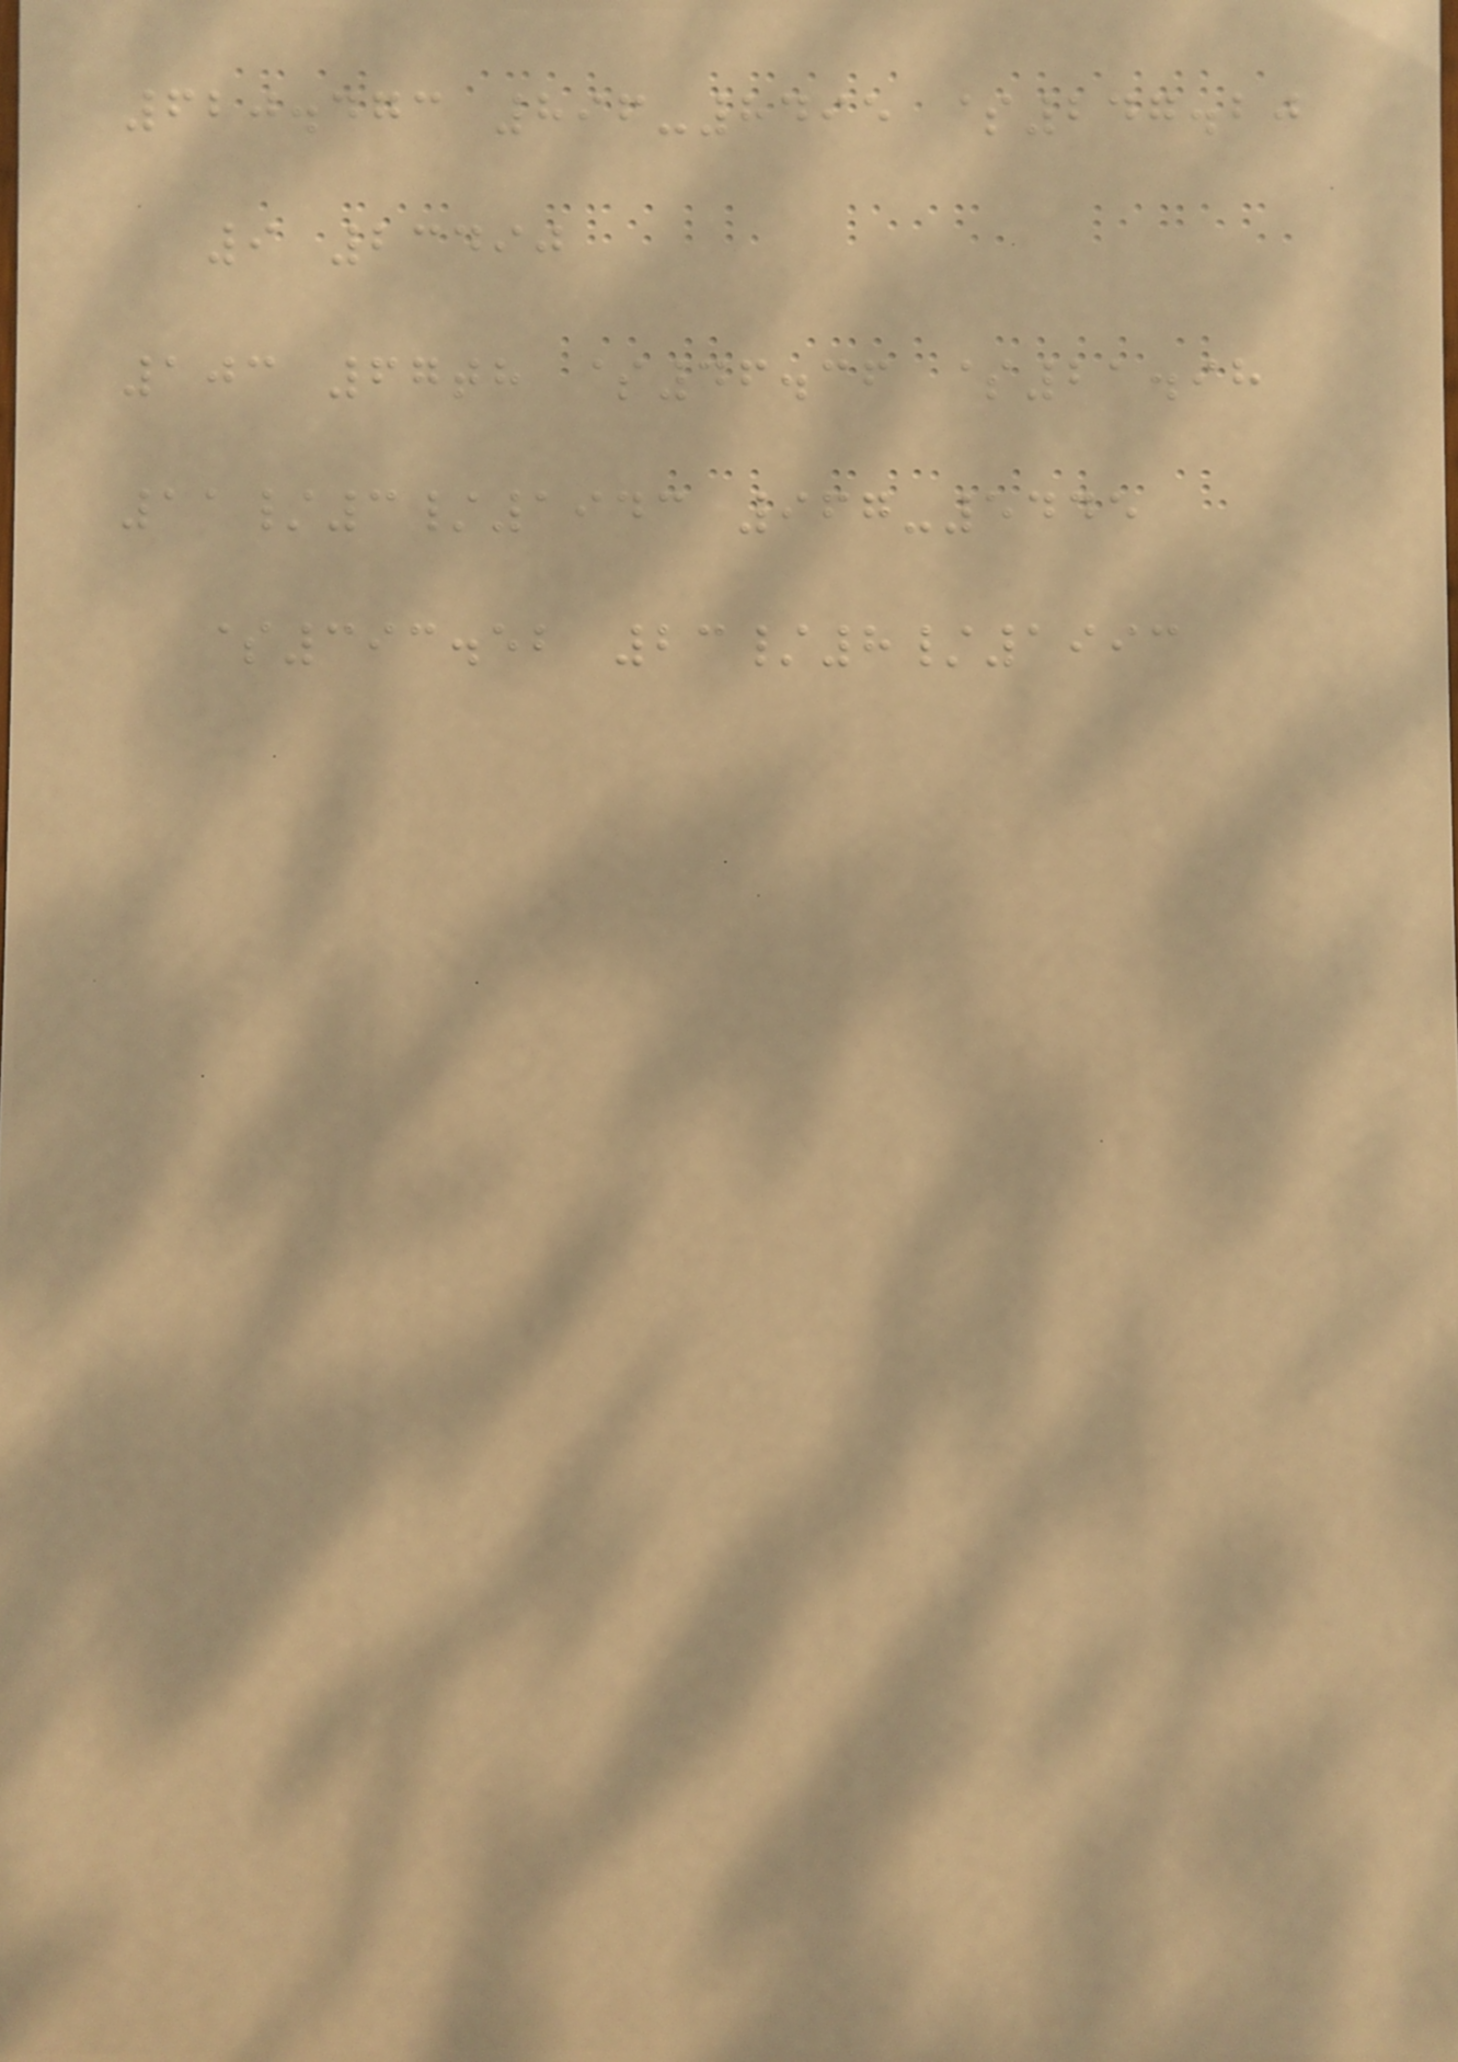620.473 896-8495 $247.20
9 23490
103 67th $46.36 $21.98
11/3/1943 967-5445
$393.52 23/8/1993
